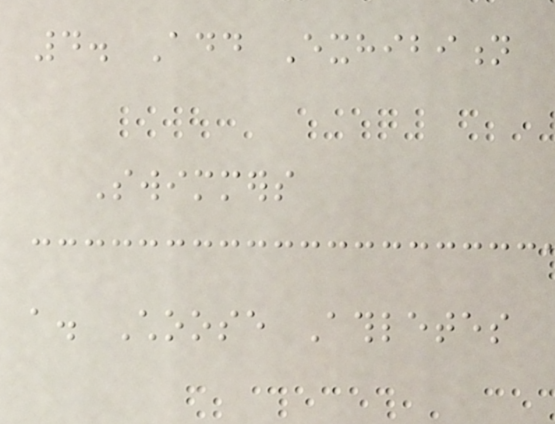4. Add Exhibition
Swimmers
a. Choose Athletes
